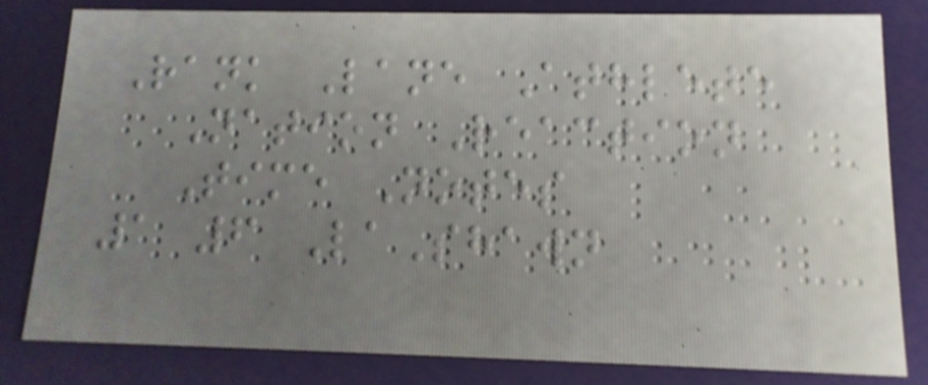Rank Lane Athlete
Nation Reaction
Time Notes
1 6 LaShawn
